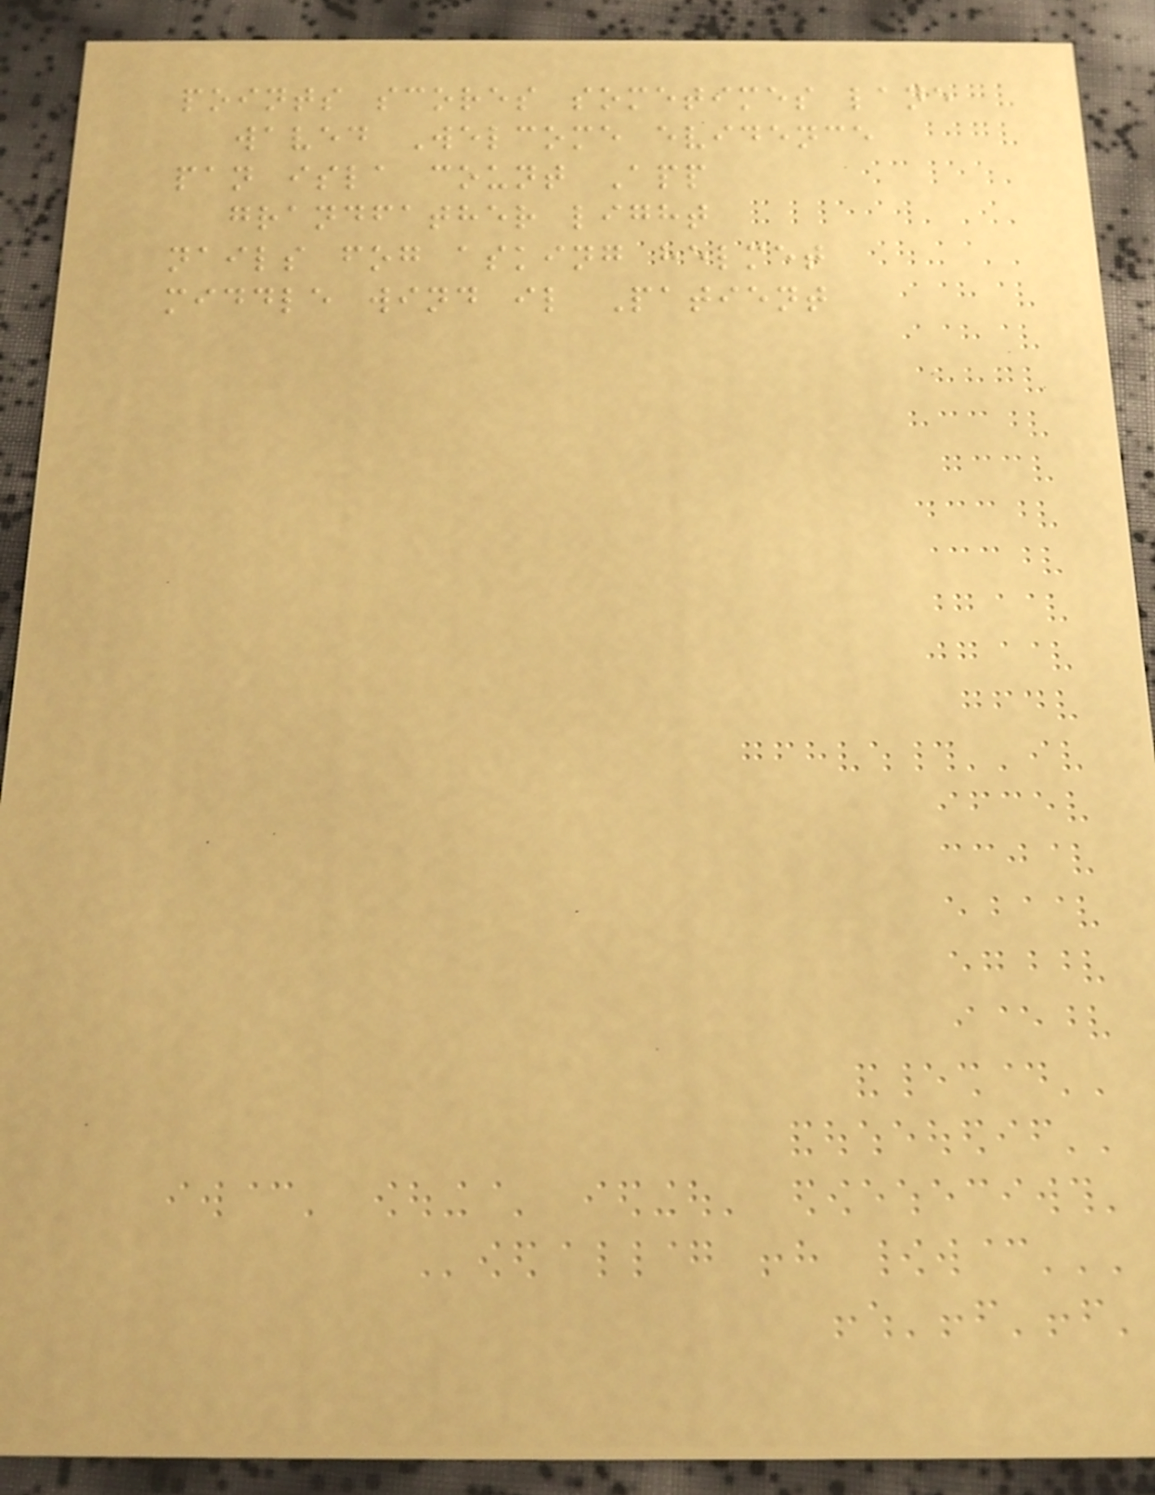points scores sometimes lane
waved Welcome evidence
pan isla count App
grandfather light
nails fog asking helmet
middle wind il Patient
